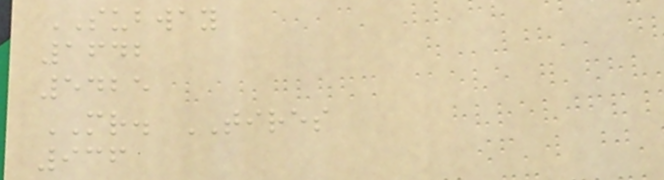SUBWAY
1642
5425
MR. TIRES
936
